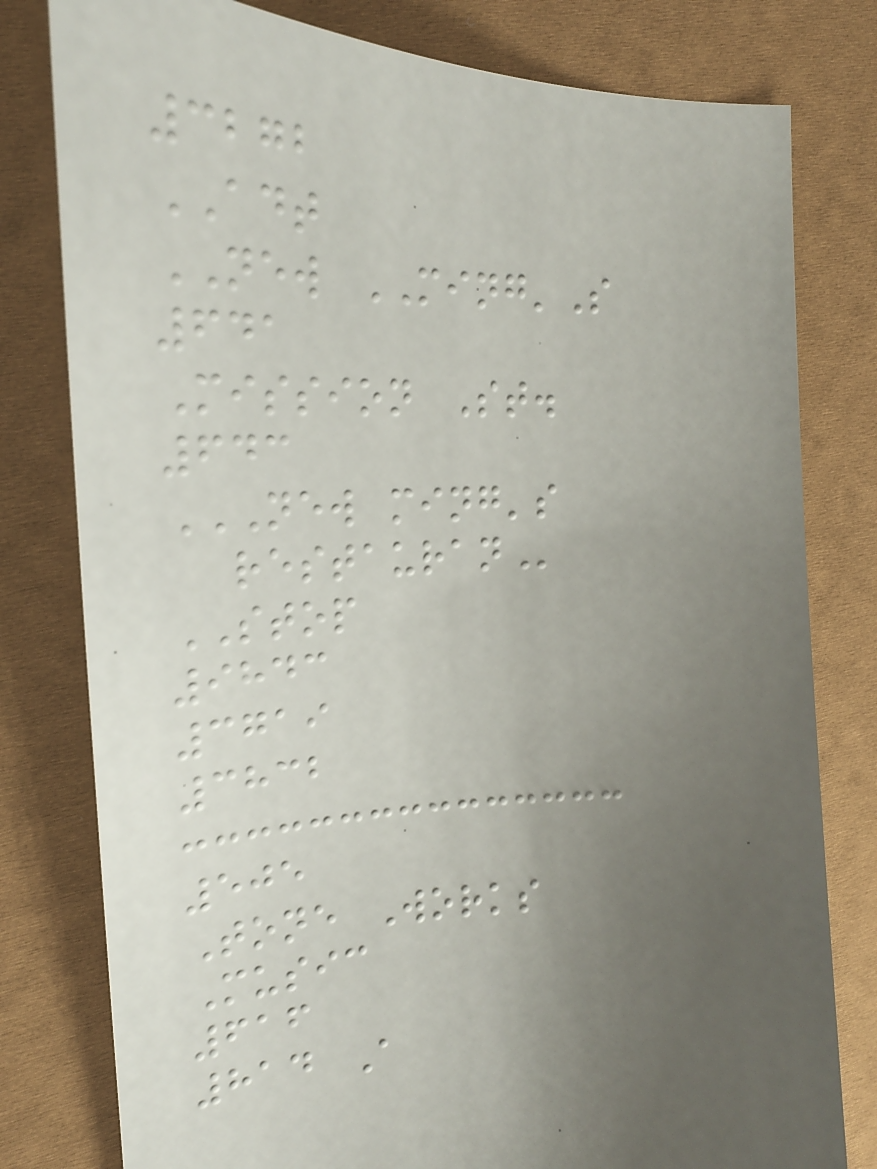3272
ADT
NEW MING'S
641
Mission St.
643
NEW MING'S
RESTAURAN
STOP
9843
3719
3832
505
Tone Works
Music
616
814 A
